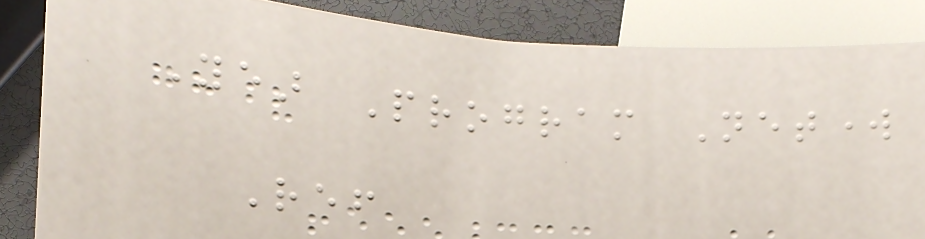Year Program Network
Ref
